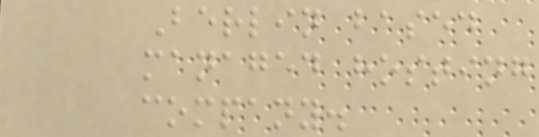Berlin based
managed hosting
company.
